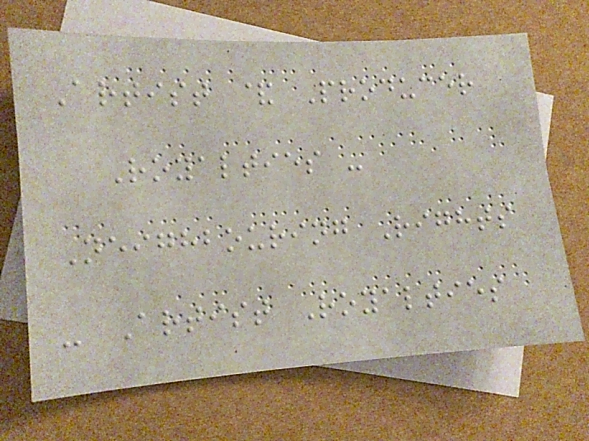Artist & Producer
Royalties -
Neighbouring Rights
- Artist Royalties
